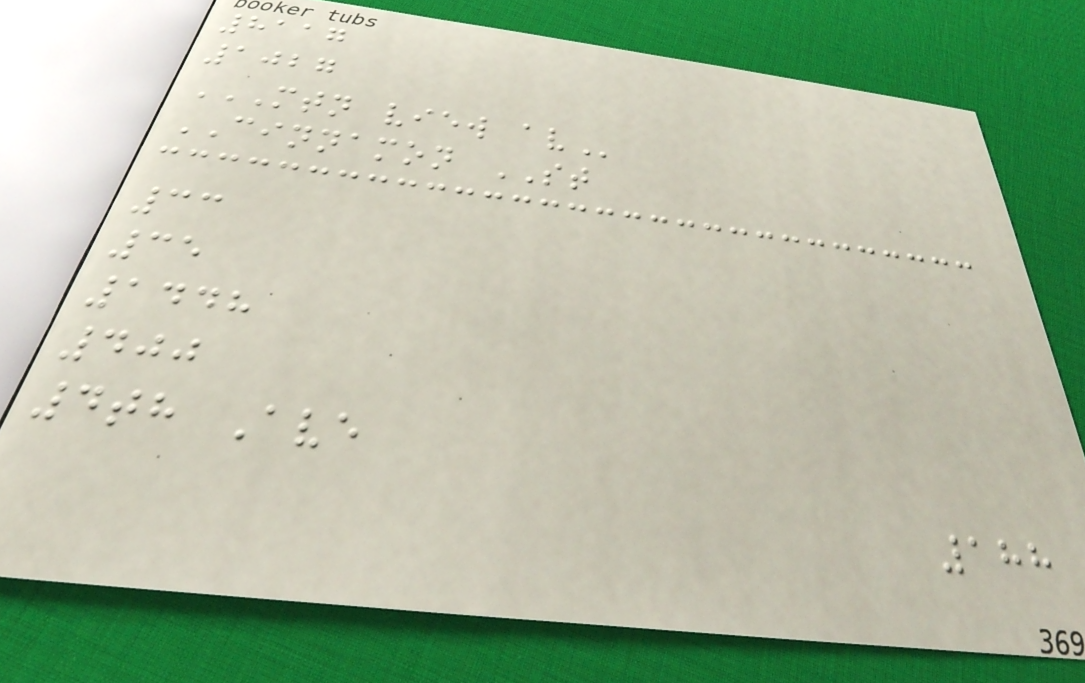8117
1027
MTN VIEW AV
CINNAMON ST
33
35
1448
400
4th Ave
188
